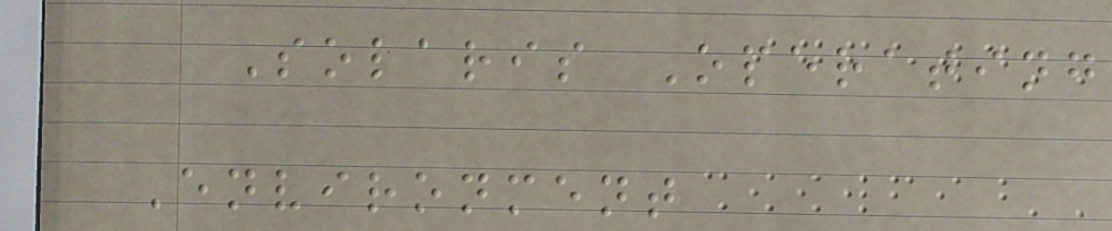Solaris Operating
Environment
